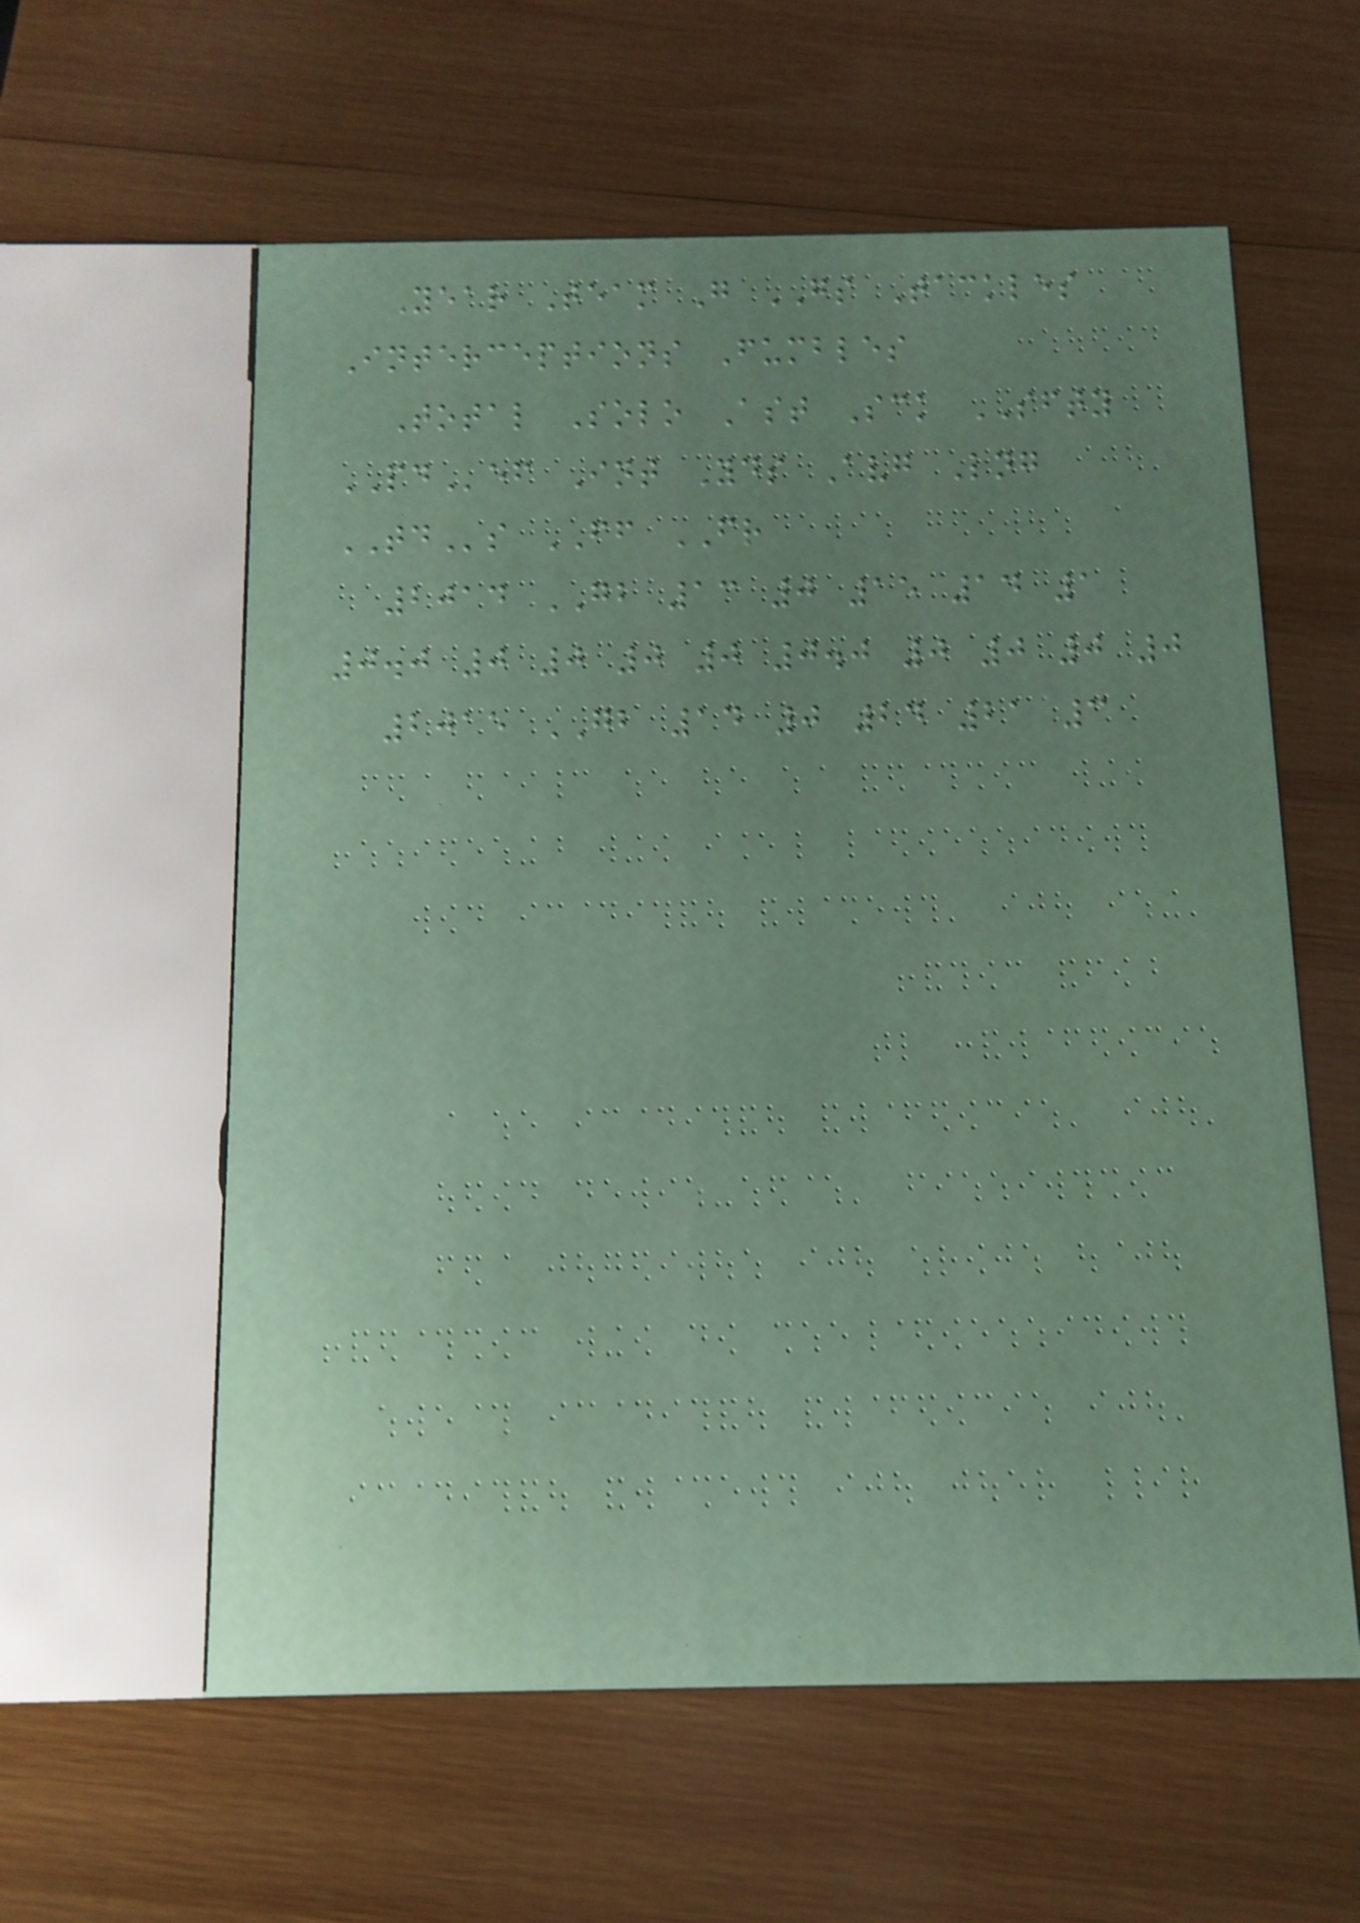Year Team G GS Tackles
Interceptions Fumbles
Total Solo Ast Sck SFTY
PDef Int Yds Avg Lng
TDs FF FR
2014 GB 13 0 15 14 1
0.0 0 0 0 0 0.0 0 0 0 0
2015 GB 14 0 24 21 3
